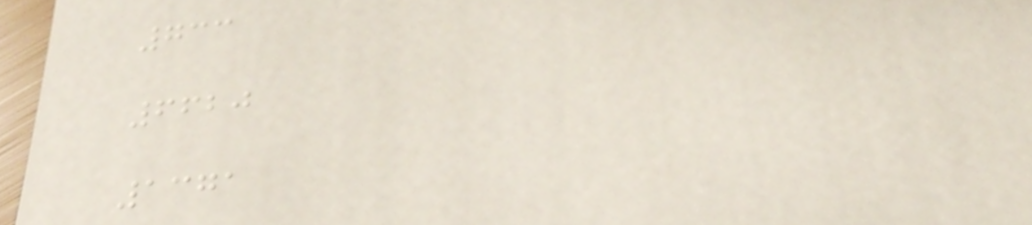733
6620
1371
